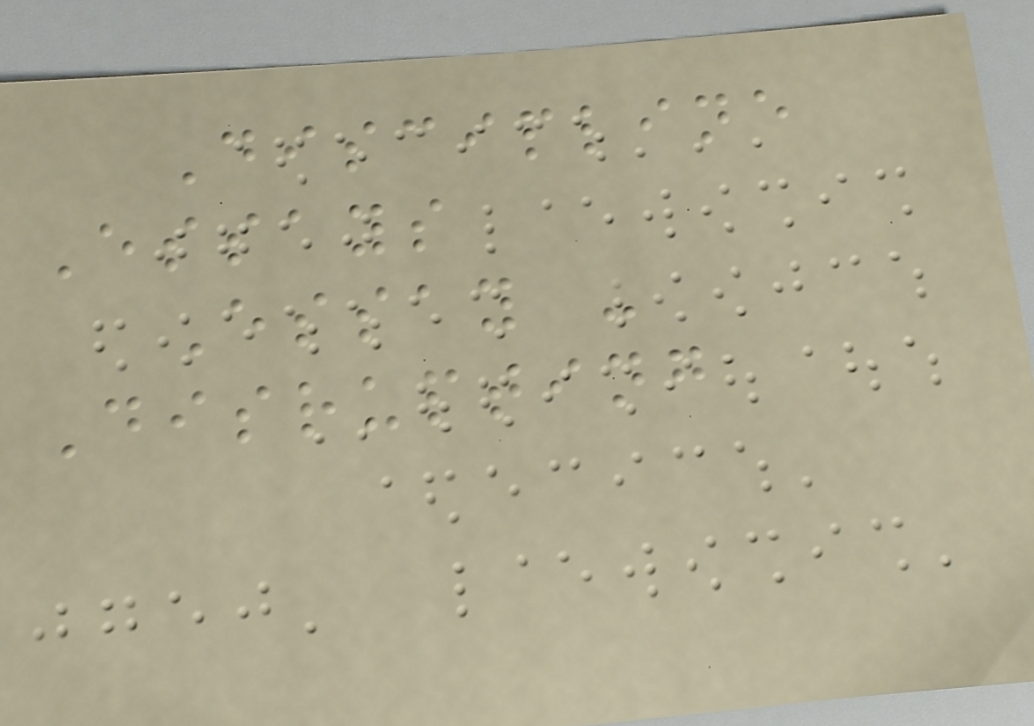Discipline
Essays
Essay -
Disrupting
